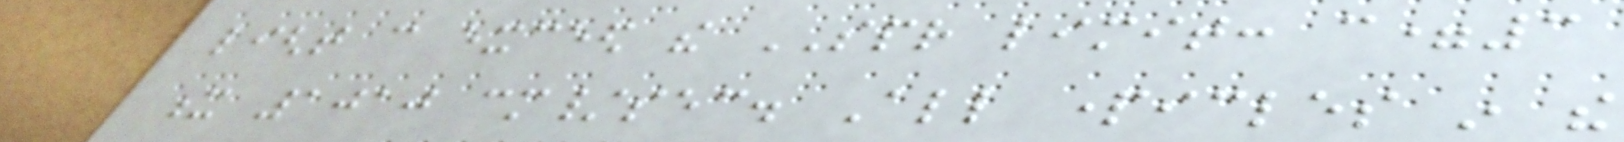light can exceed the SPR limit: c=3
x 1010 cm/sec. All particles in the
